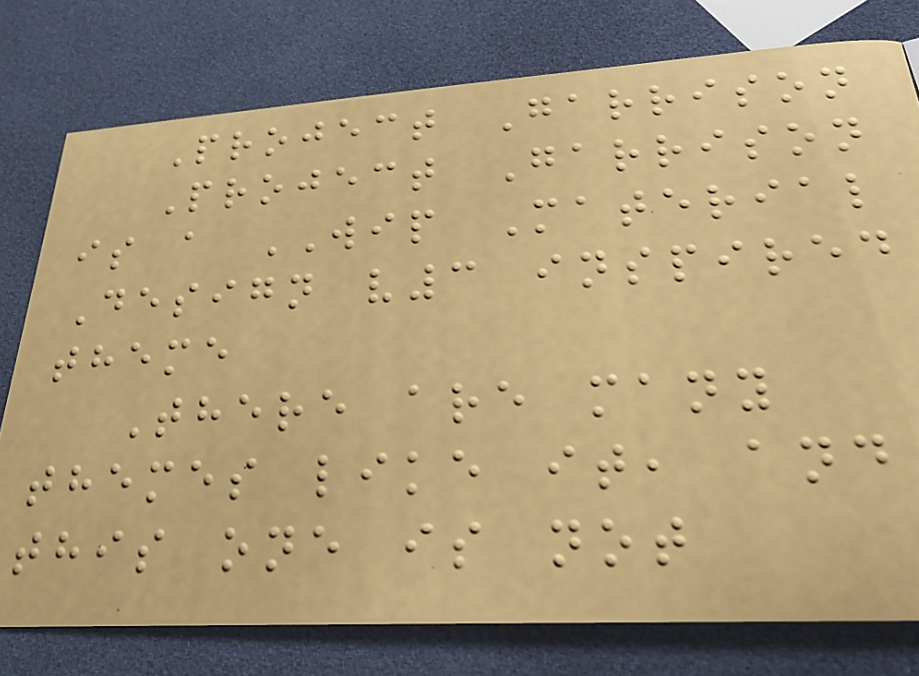Project Garrison
Project Garrison
is a WIP Material
Design v3 inspired
theme
There are many
themes like it, and
this one is not
